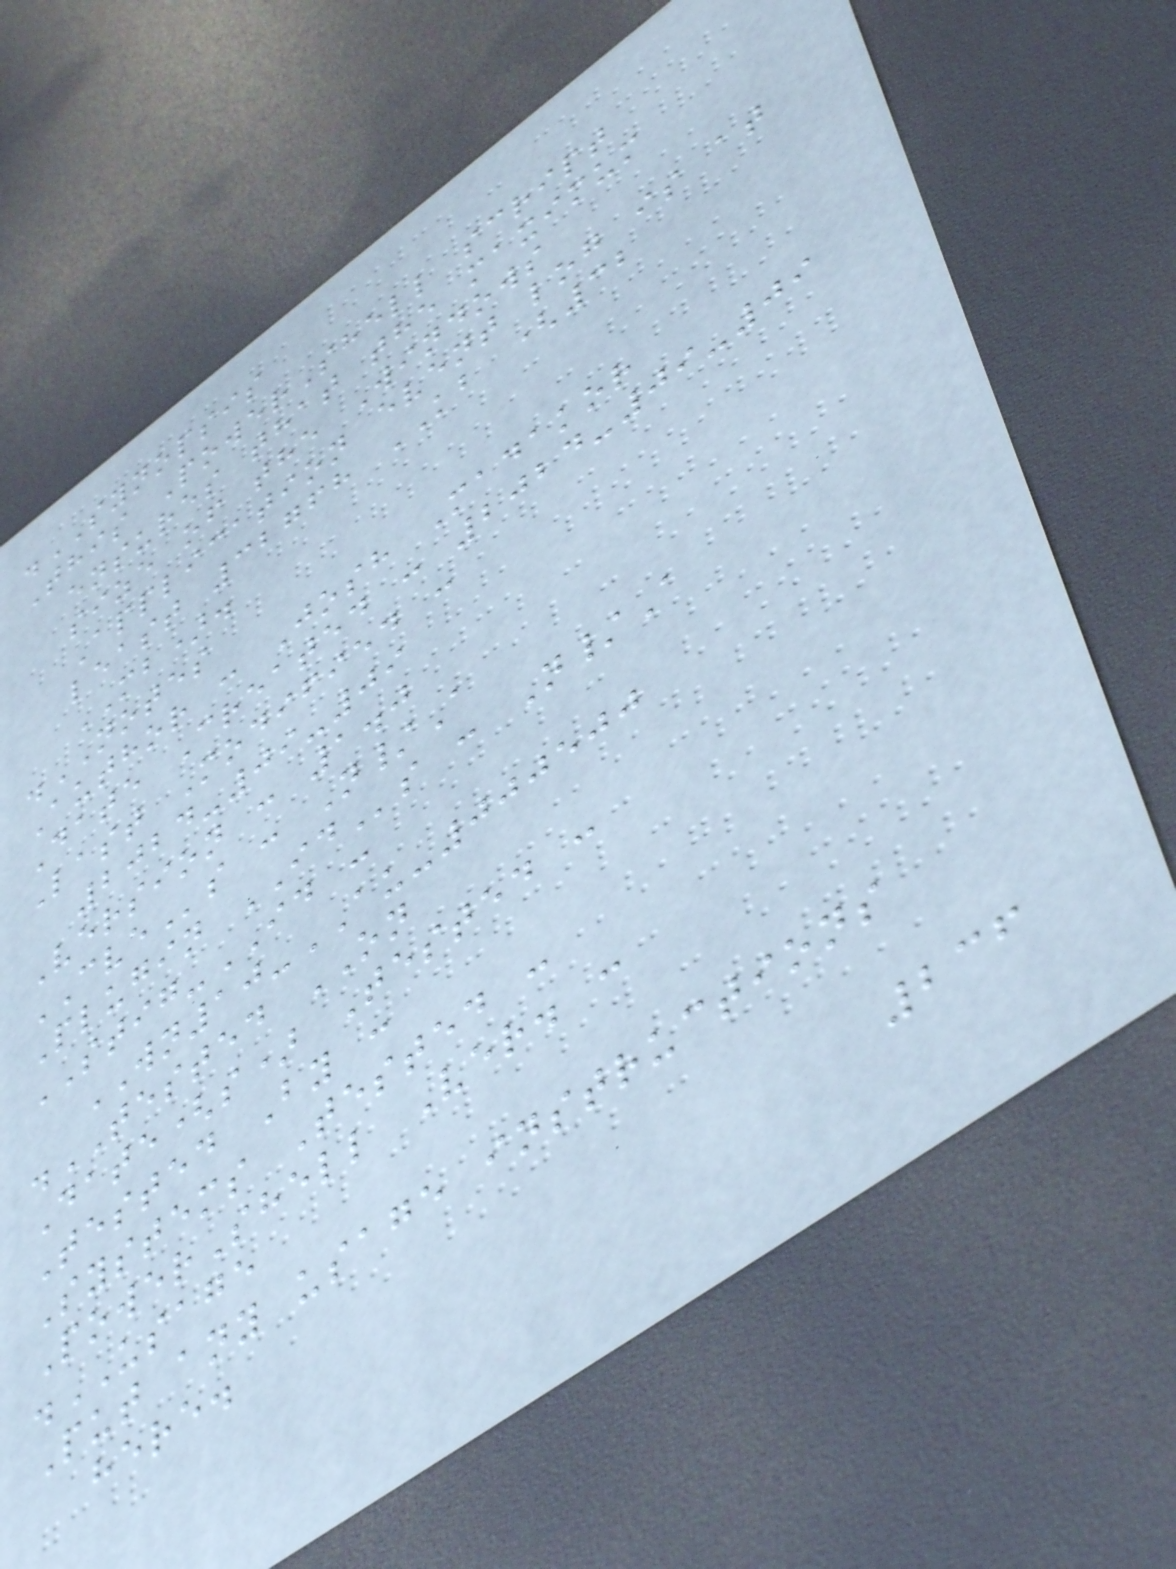.SYNOPSIS
This PowerShell script
ensures that the maximum
size of the Windows
Application event log is at
least 32768 KB (32
MB).
.NOTES
Author : Josh Madakor
Date Created : 2024-09-09
Last Modified :
2024-09-09
Version : 1.0
CVEs : N/A
Plugin IDs : N/A
STIG-ID :
WN10-AU-000500
.TESTED ON
Date(s) Tested :
Tested By :
Systems Tested :
PowerShell Ver. :
.USAGE
Put any usage instructions
here.
236
